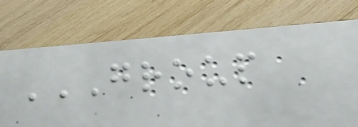GROUP
